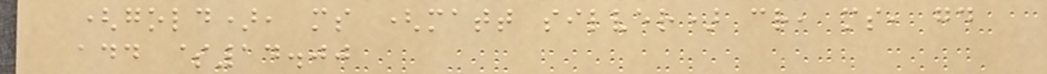(gold), ms (matt silver) cr, ms, gd
add $14.00
